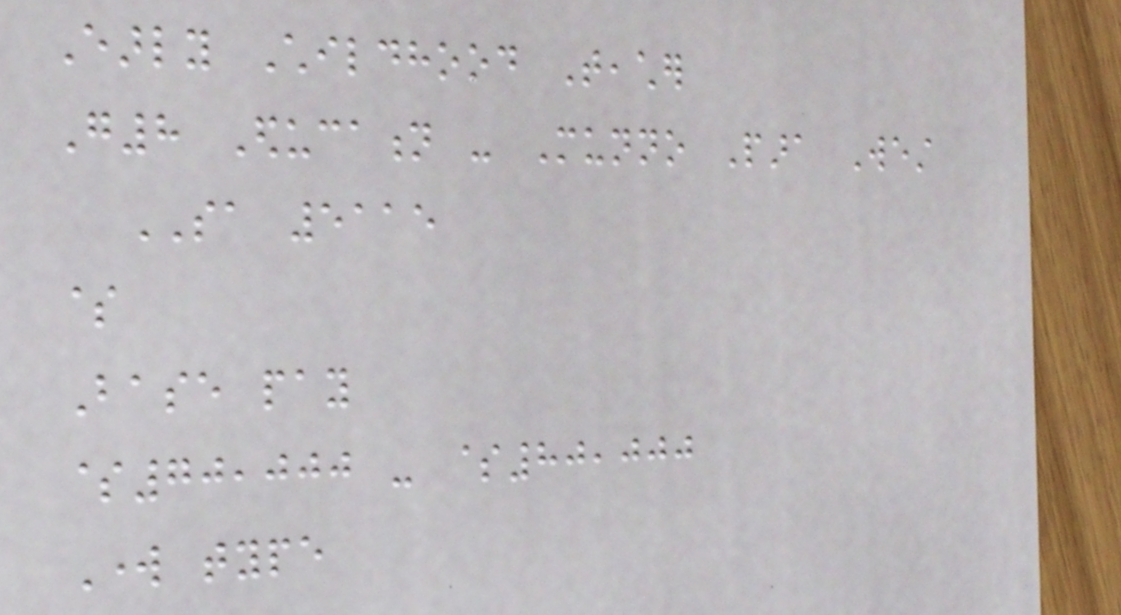Early Childhood Teacher
G8 Education - Munno Para West
SA 5115
$
Base pay
$70,000 - $80,000
Work type
